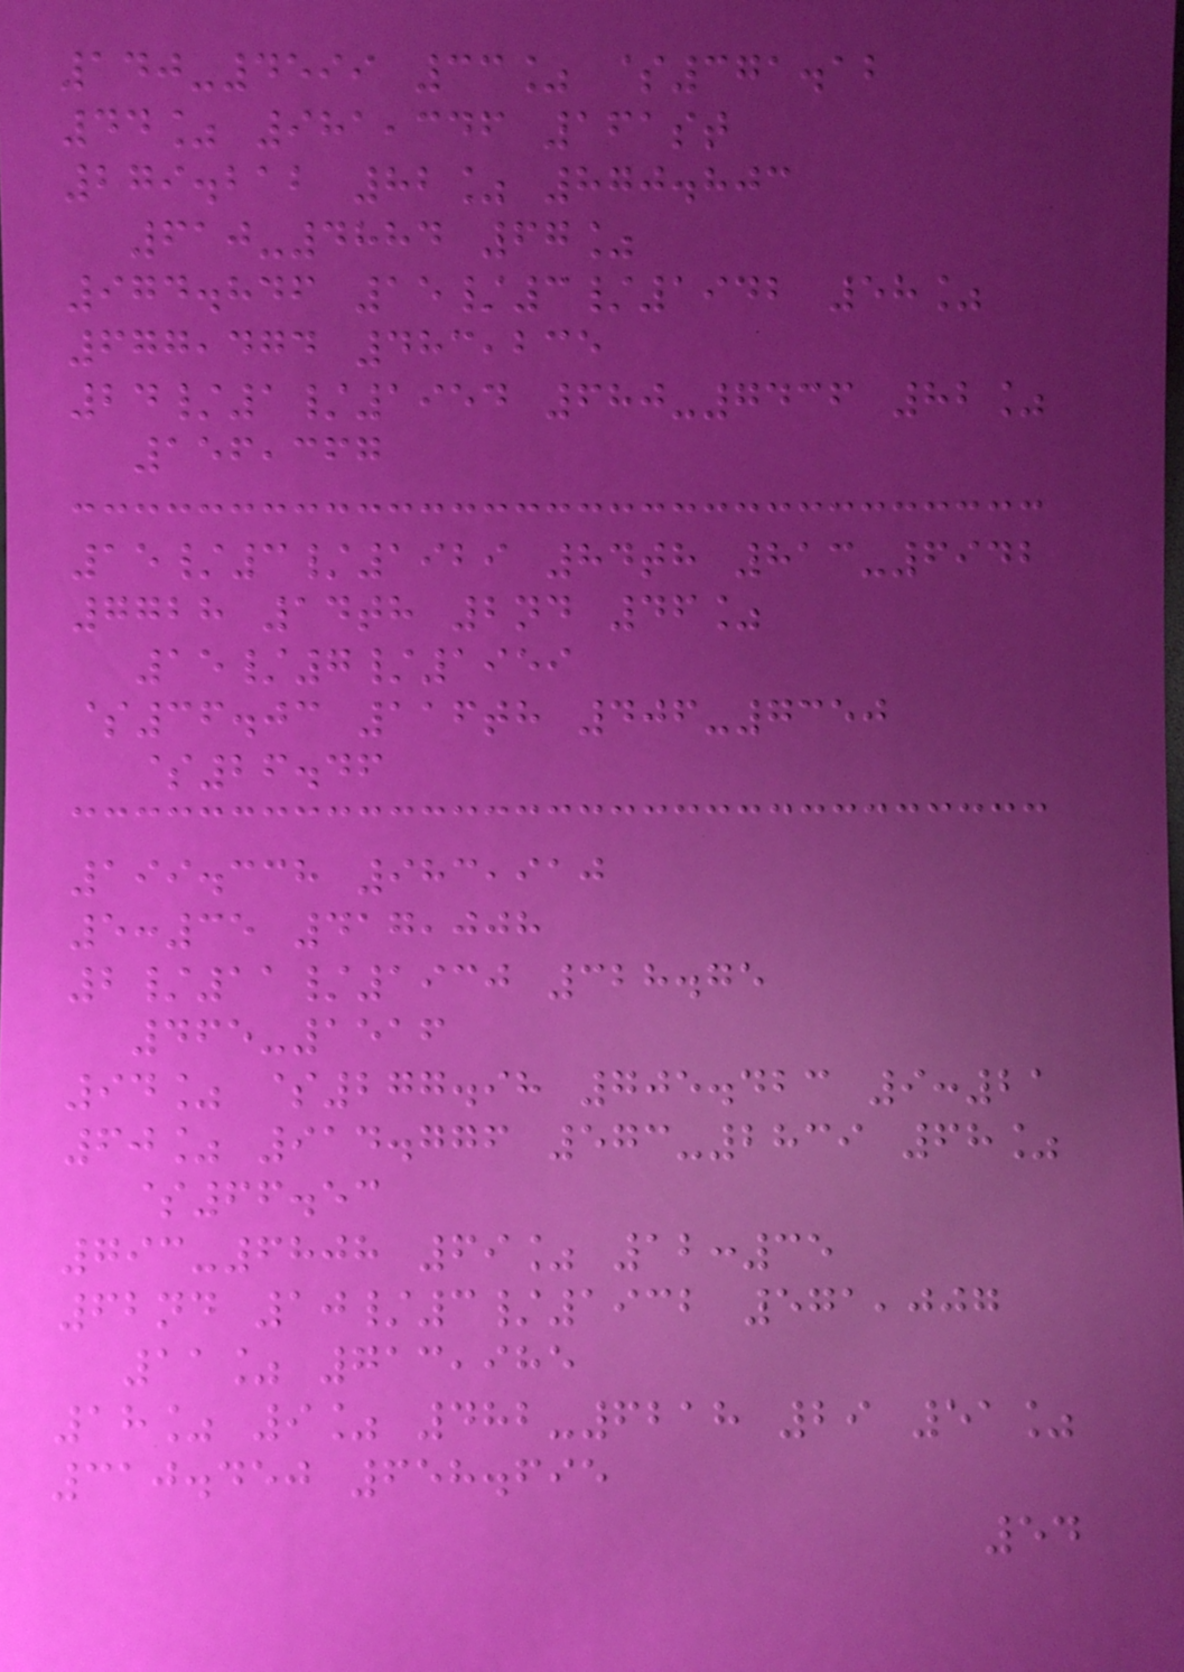140-4599 33% $371.12
44% 981,346 161st
279.212 82% 870.803
610-4884 67%
974.846 15/3/1942 58%
677,474 483,235
24/1/1954 680-7436 82%
156,367
15/3/1929 84th 813-6942
7728 14th 2nd 46%
15/7/1959
$36.03 116th 406-7350
$26.46
199.338 983,910
5:35 417,008
2/11/1930 328.75
465-1516
94% $277.98 705.423 9:21
60% 914.776 573-2839 68%
$66.53
793-6808 69% 12:35
62nd 10/3/1932 571,007
11% 713,985
18% 9% 482-6218 29 51%
310.450 658.695
54
